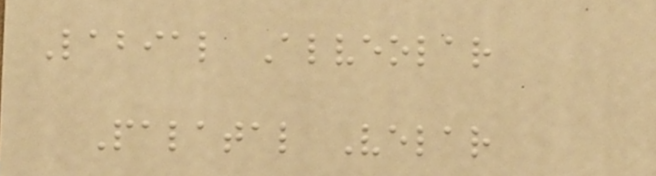Labial Alveolar
Palatal Velar
